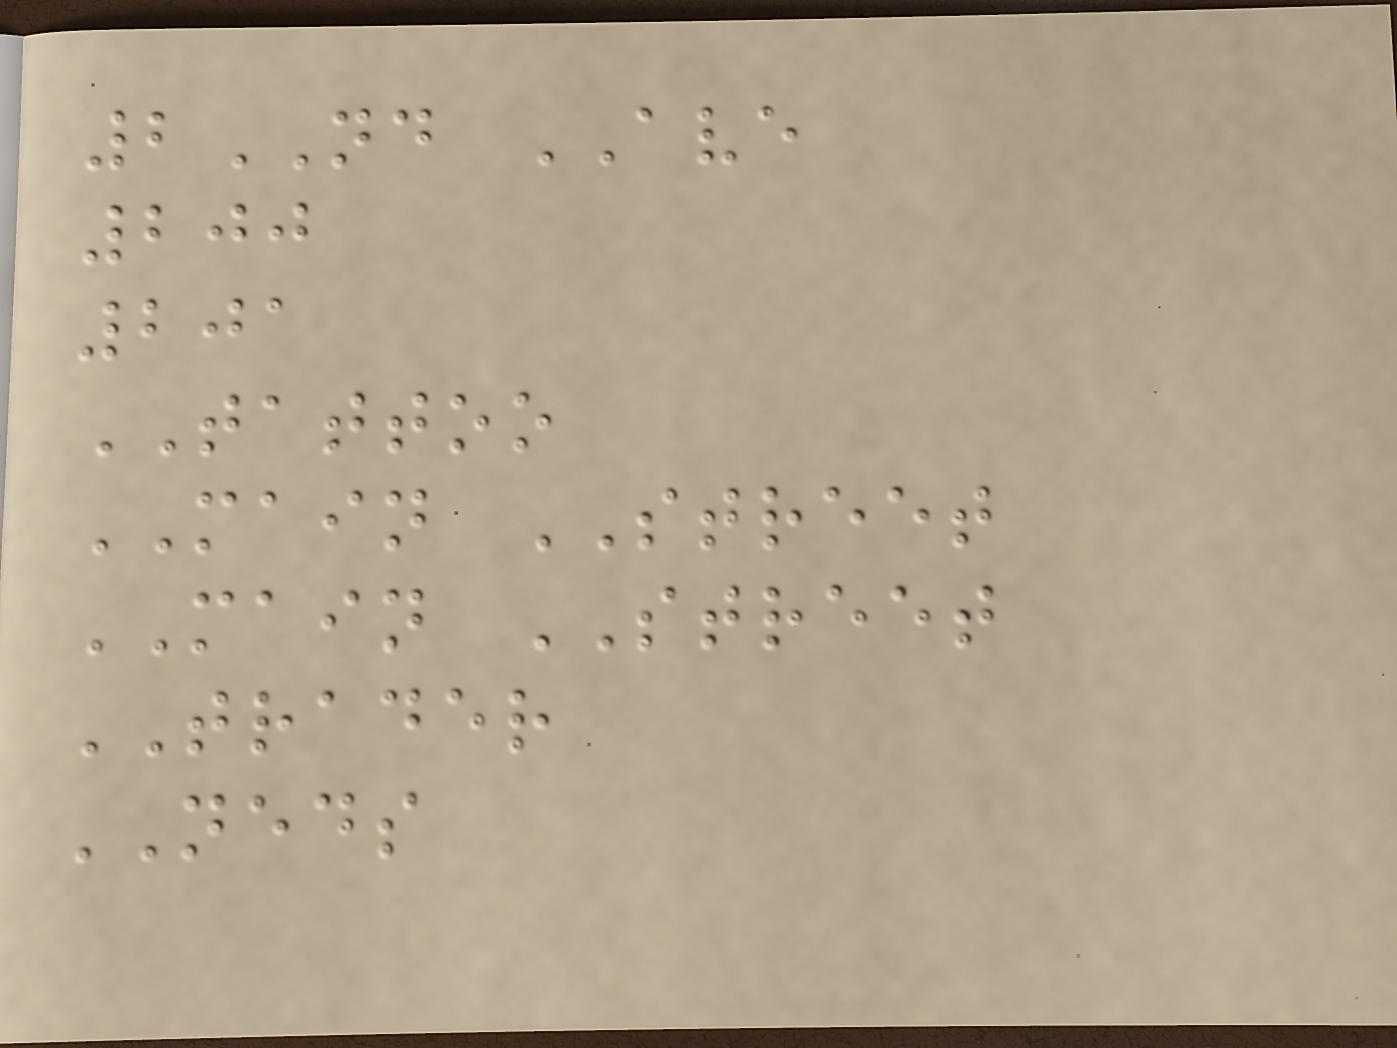2ND AVE
200
201
TATTOO
MAIN STREET
MAIN STREET
TRADER
NEDS
